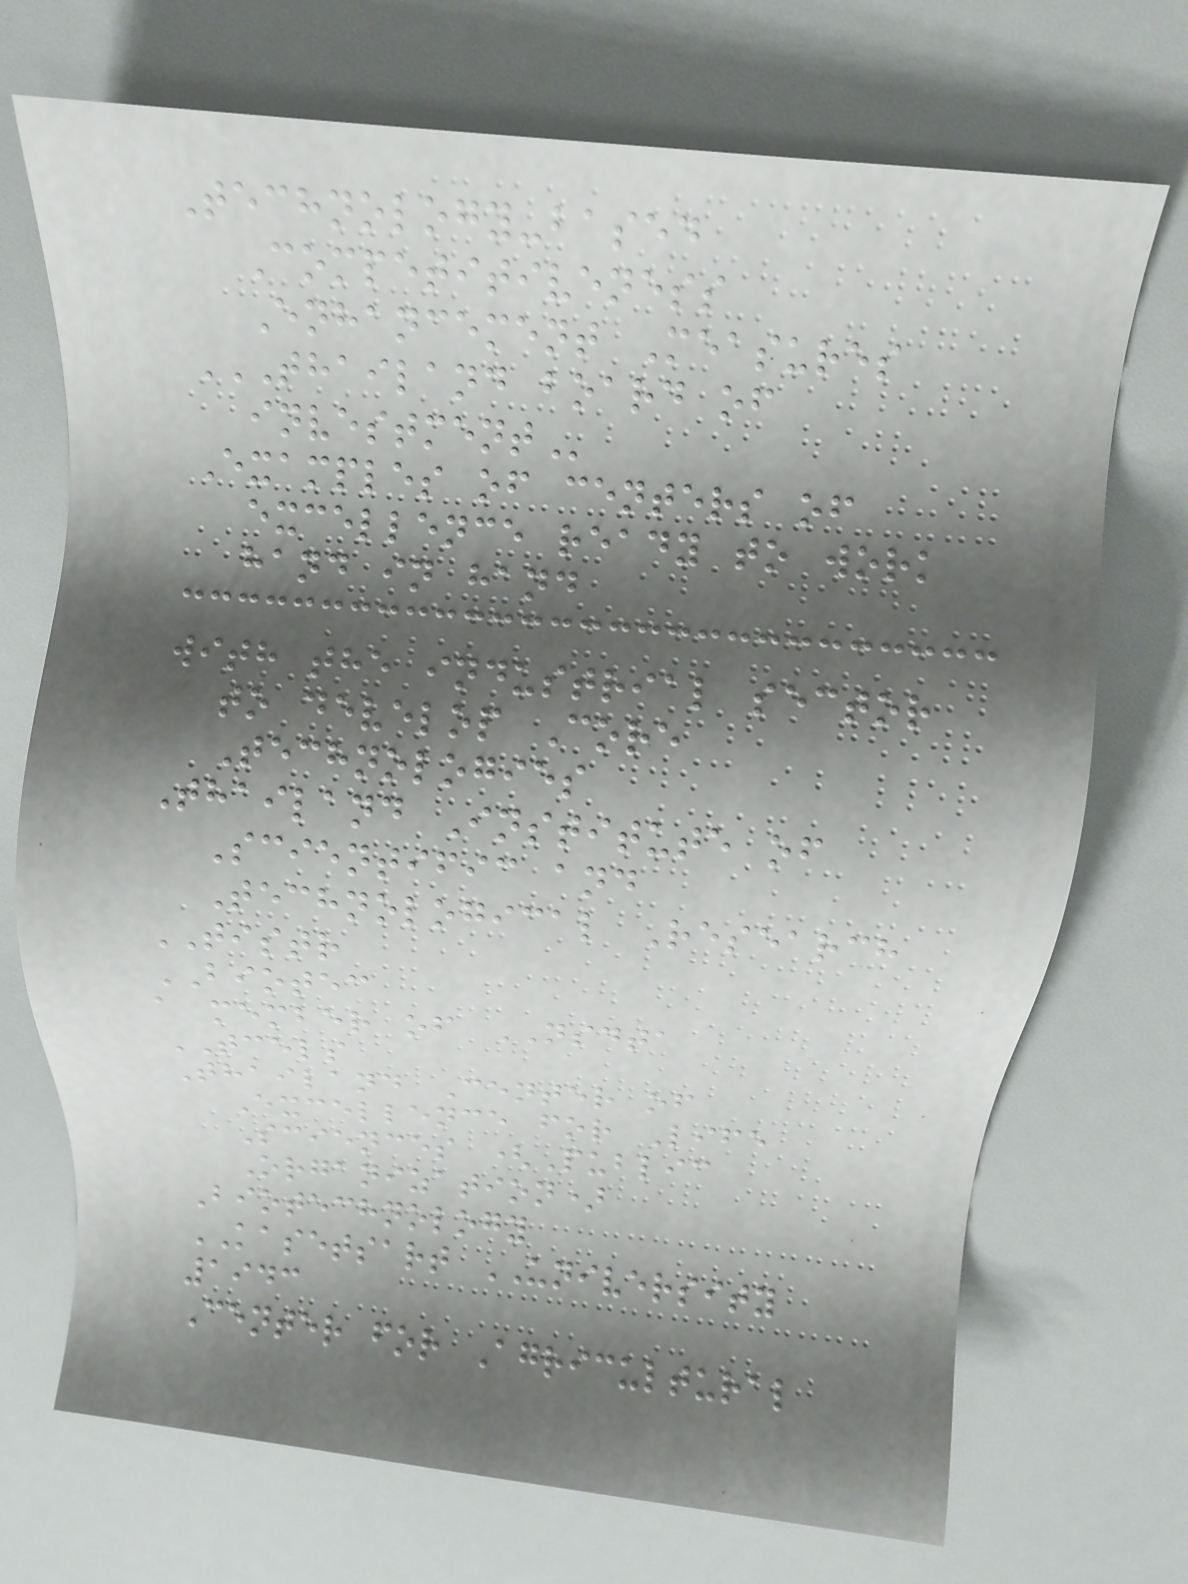Technology-based
Competitiveness
Enhancement Measures
THAILAND BOARD OF
INVESTMENT
Examples of centers of
excellence ready to work
hand in hand
with the industrial sector
to develop Core
Technologies
Thailand Institute of
Scientific and
Technological Research
TISTR
BIOTEC
a member of NSDTA
TCELS
Thailand Center of
Excellence for Life
Sciences (Public
Organization)
Biotechnology
KASETSART UNIVERSITY
1943
Center for Agricultural
